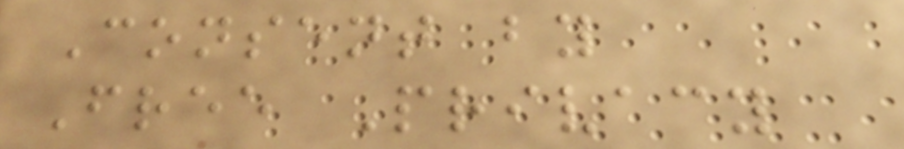Consent by
Free Privacy
